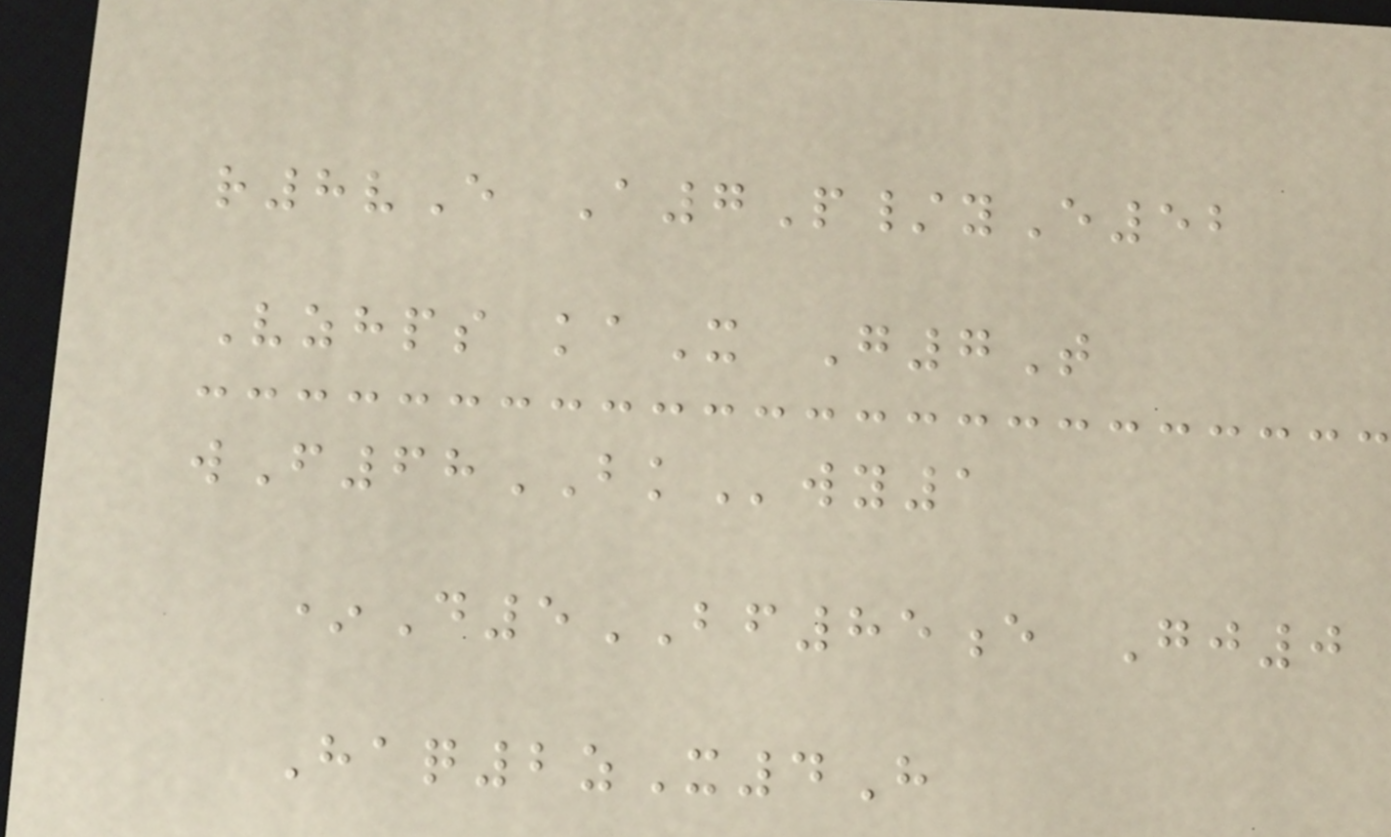r8vE A7P/yE52
Vzhps kaX G7T
wF68BKwy1
*D5BF85e Gj0
Haq2zX4H
